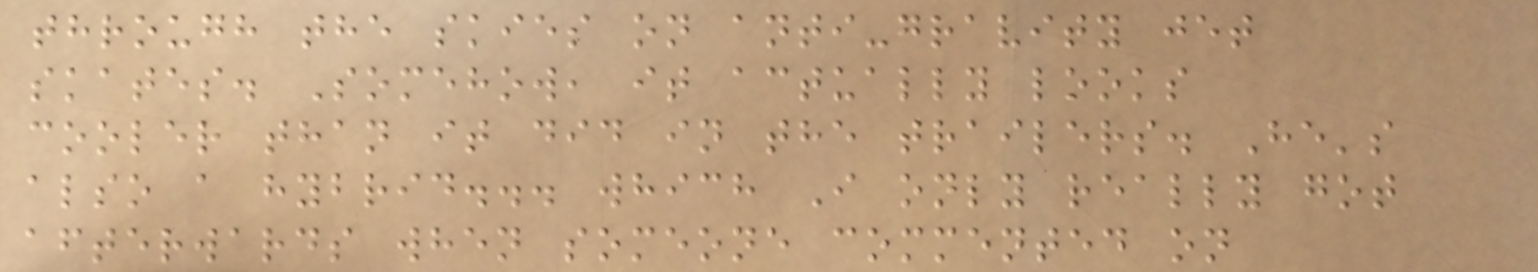through the skies on anti-gravity jet
skates. Somehow, it actually looks
cooler than it did in the trailers. He's
also a hybrid... which I only really got
afterwards when someone commented on
